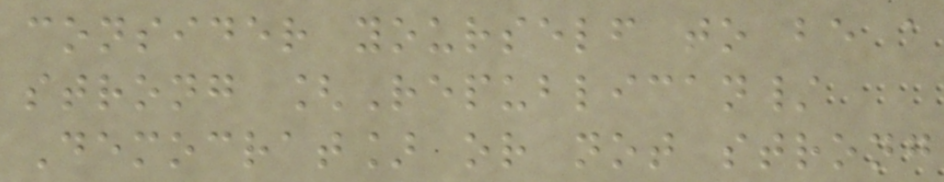consider yourself to be a
strong [Republican/
Democrat] or not strong
